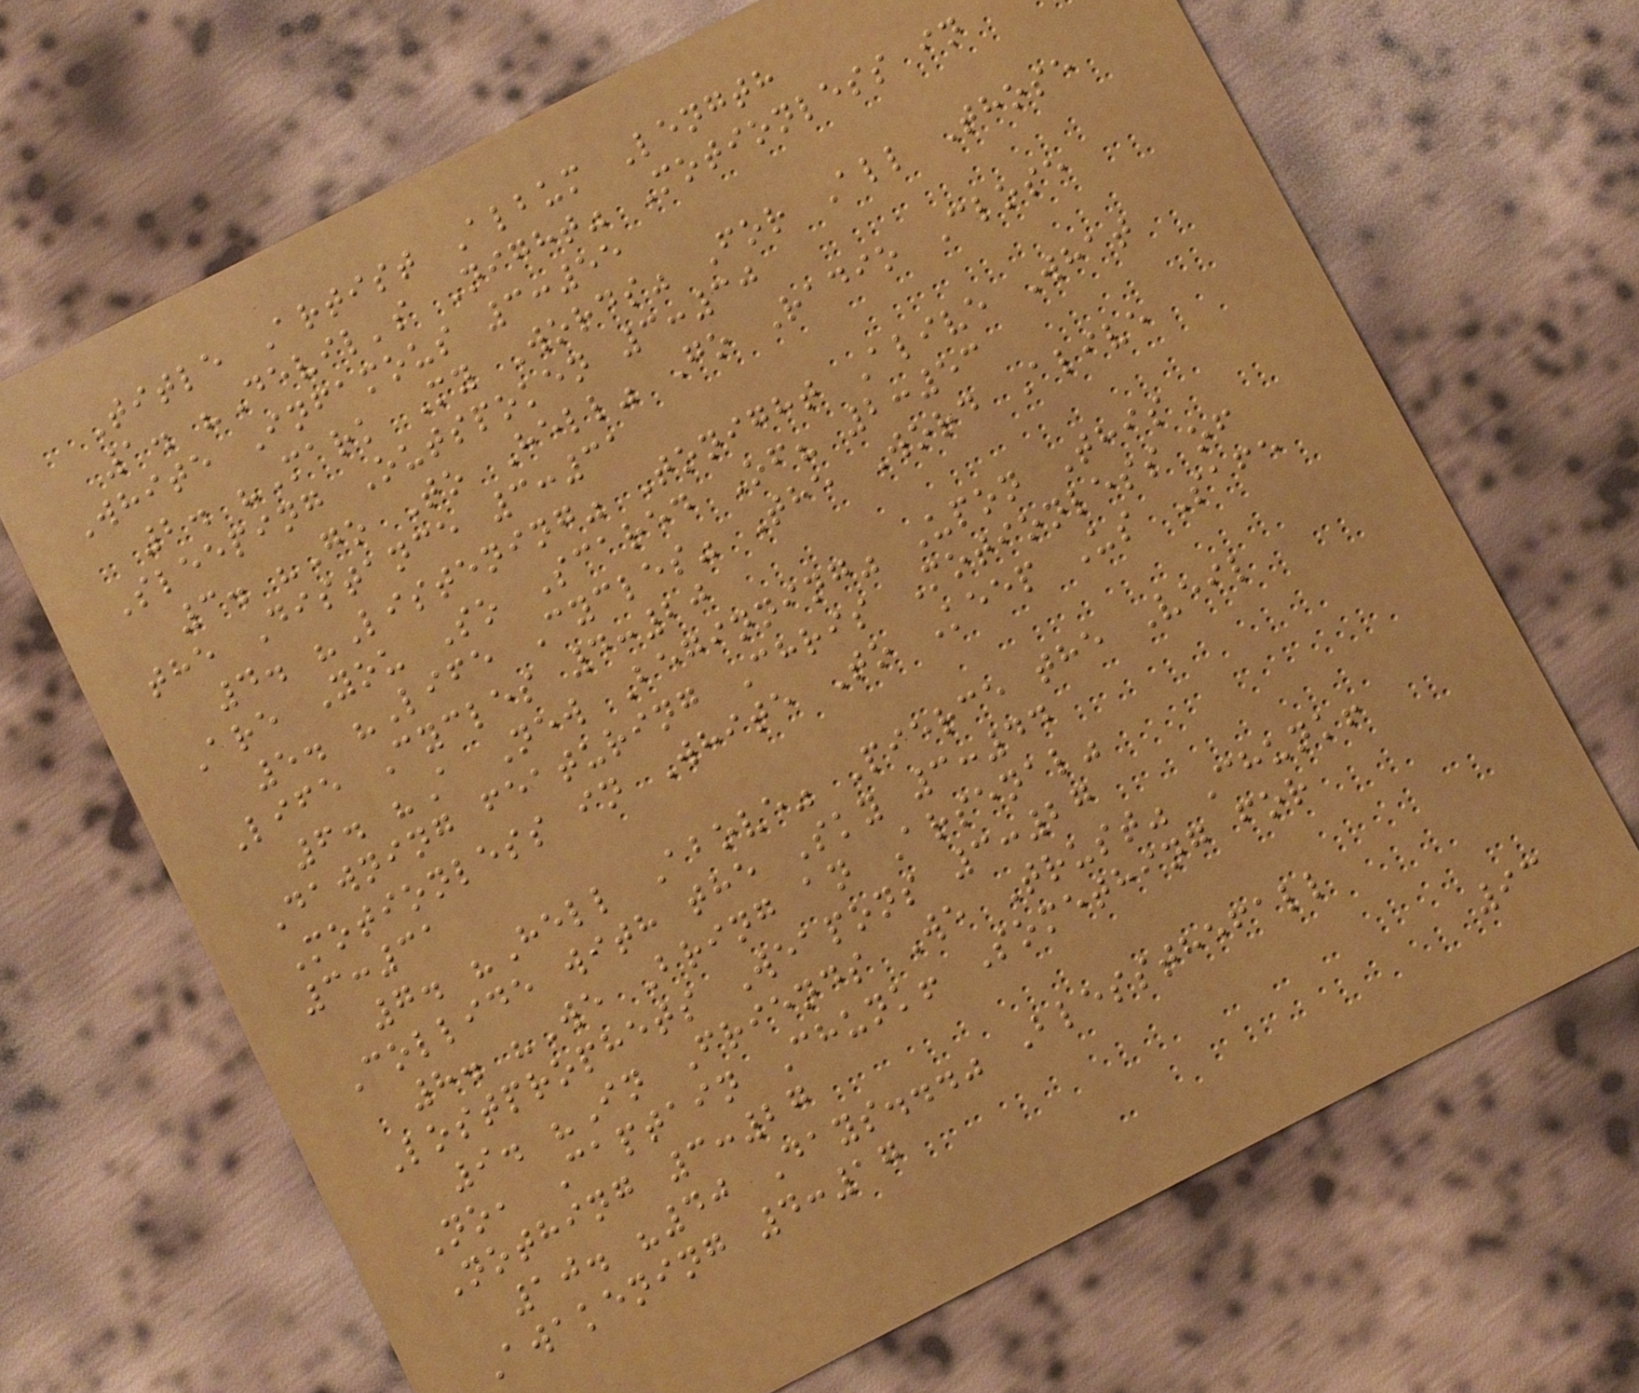Title Artist Album Length
1. "Devil's Night" Motionless in
White Infamous 3:55
2. "Mark My Words" For All Those
Sleeping Outspoken 3:30
3. "Go To Hell" Go Radio Close
the Distance 3:31
4. "Listening" Tonight Alive What
Are You So Scared Of? 2:53
5. "Life Cycles" The Word Alive
Life Cycles 4:20
6. "A New Beginning" Upon This
Dawning featuring Chris Motionless of
Motionless in White To Keep Us Safe
3:31
7. "Hell Above" Pierce the Veil
Collide with the Sky 3:44
8. "We Bring an Arsenal"
Lostprophets Weapons 3:27
9. "In Friends We Trust" Chunk!
No, Captain Chunk! Something for
Nothing 3:27
10. "40 Days..." Blessthefall
Awakening 4:17
93
